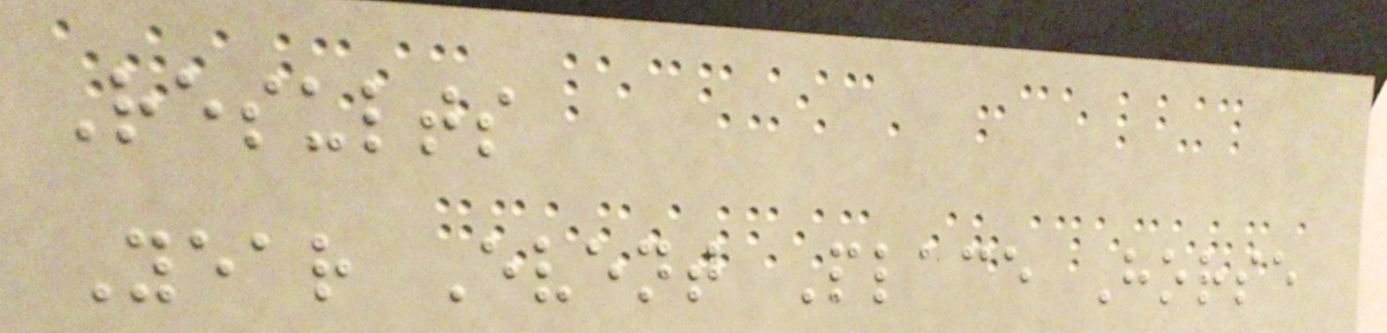Results
Year Event Place Horse
